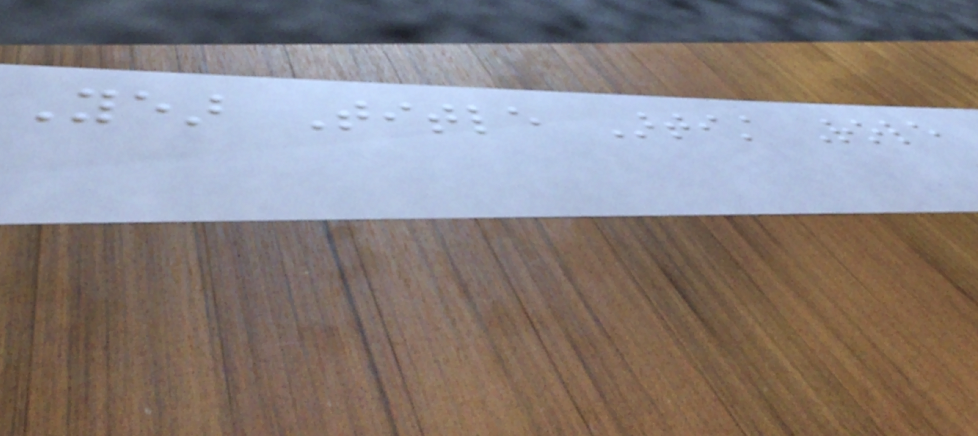Year Title Artist Role
